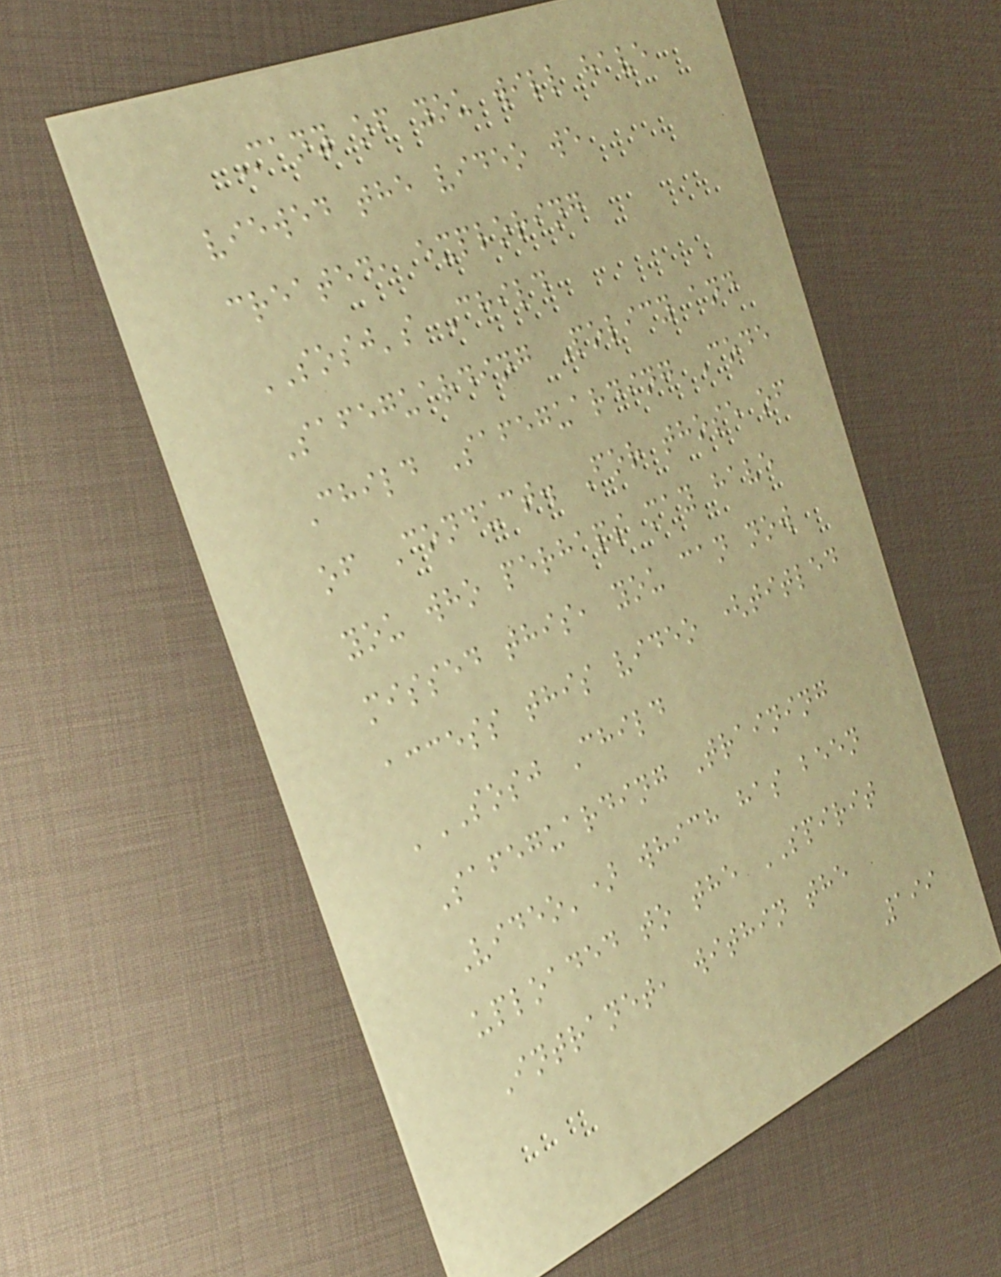Many of you will have
viewed the video we
created, exploring
SOSJ's Child
Safeguarding Policy and
Child Safeguarding Code
of Conduct. For those of
you who perhaps may have
missed this, you can now
access this video (titled
'SOSJ Child
Safeguarding Training
Video') which has been
uploaded to the SPIRIT
Intranet, within the
199
